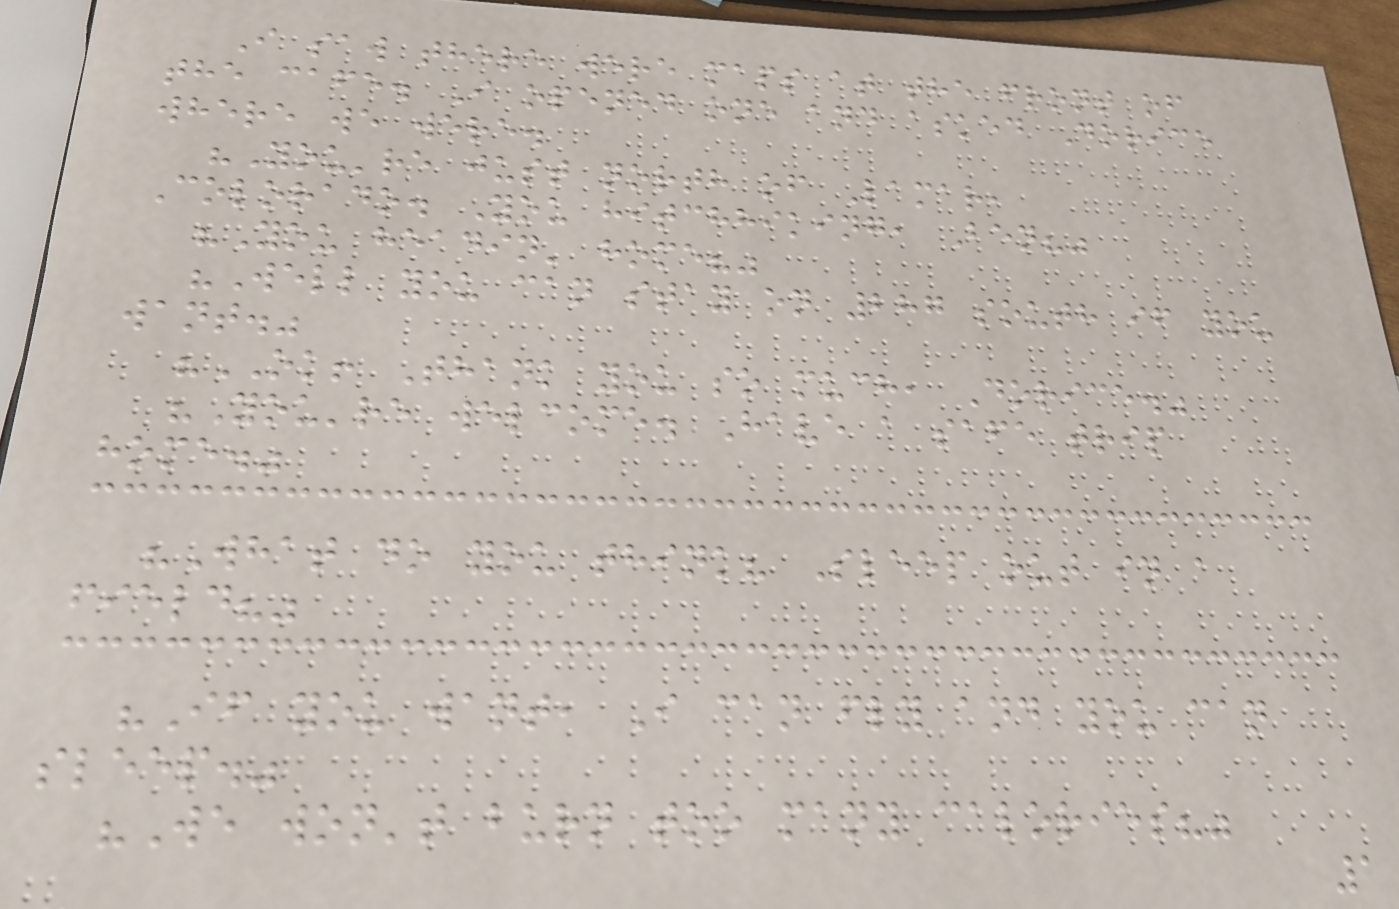I saw there were maps at the front of
the cafe. I opened one and asked Dorice
where we were.
"You're just north of Lamar,
Colorado. You hitchhiking, Ben?"
"You headin' home?"
"Well you can stay on 287 south if you
want."
"OK! Thank you so much, Dorice."
"You're welcome. Have a safe trip
home."
"What do you think? Sleep out in a
field?"
"If you want, I can fly and you can
sleep."
"We won't burn too many calories?"
1
